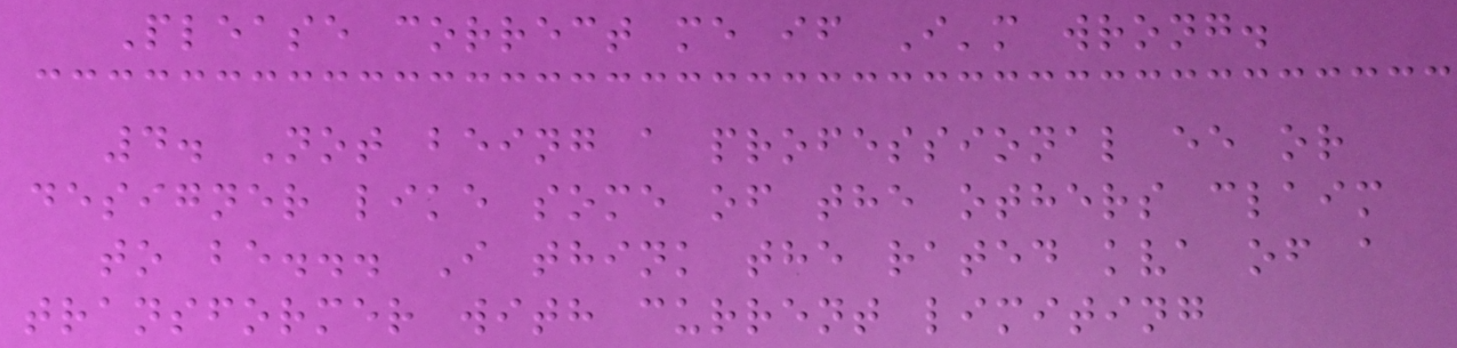Please correct me if I'm wrong.
4. Not being a professional ee or
designer like some of the others claim
to be... I think the rated kva of a
transformer with current limiting
